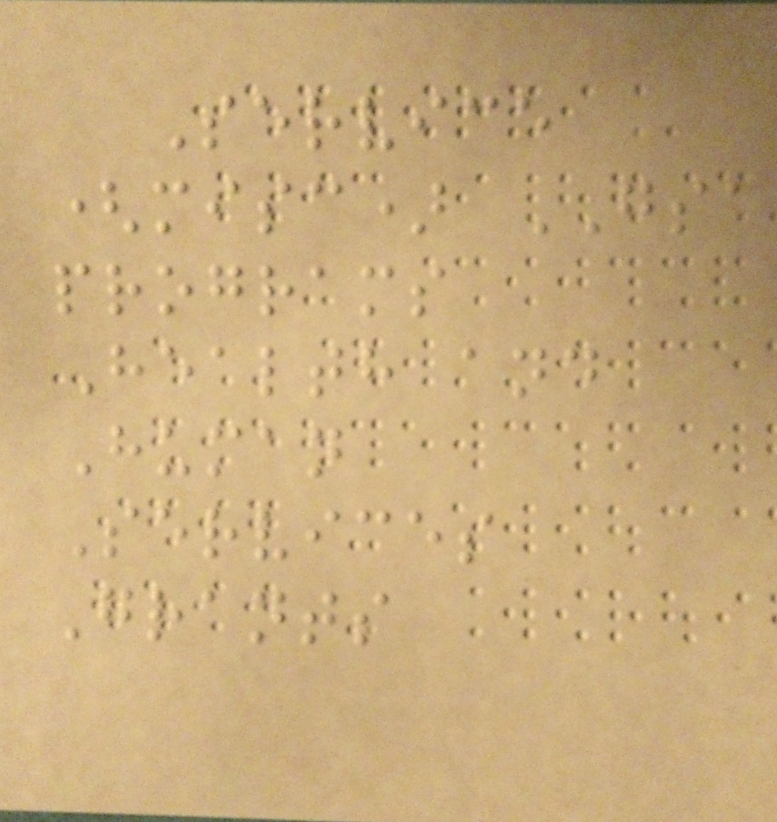Service
(misc) GSA
programs
Health and
Human
Services
Grants
